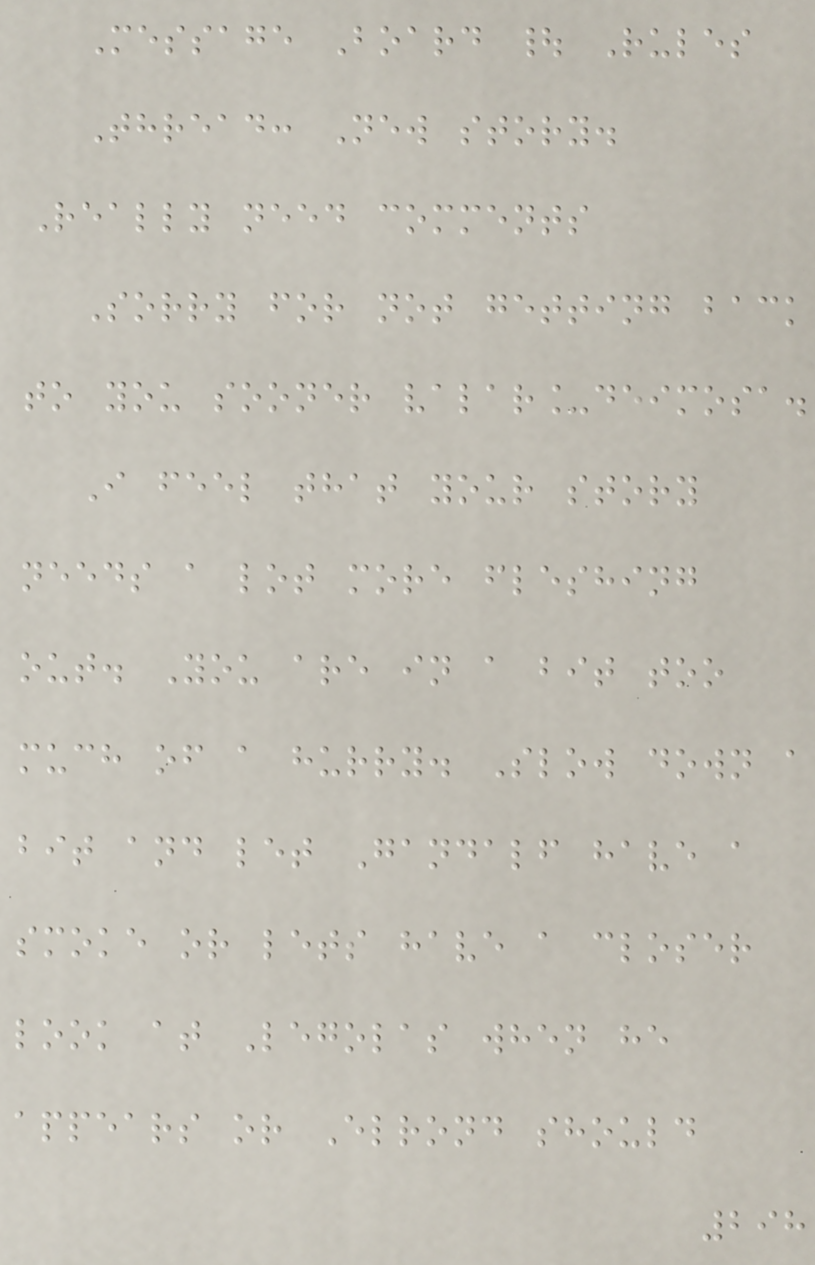Message Board | Rules
Thread: New story.
Really need comments
Sorry for not getting back
to you sooner valar_deimosa.
I feel that your story
needs a lot more fleshing
out. You are in a bit too
much of a hurry. Slow down a
bit and let Gandalf have a
smoke or lets have a closer
look at Legolas when he
appears or Elrond should
298
